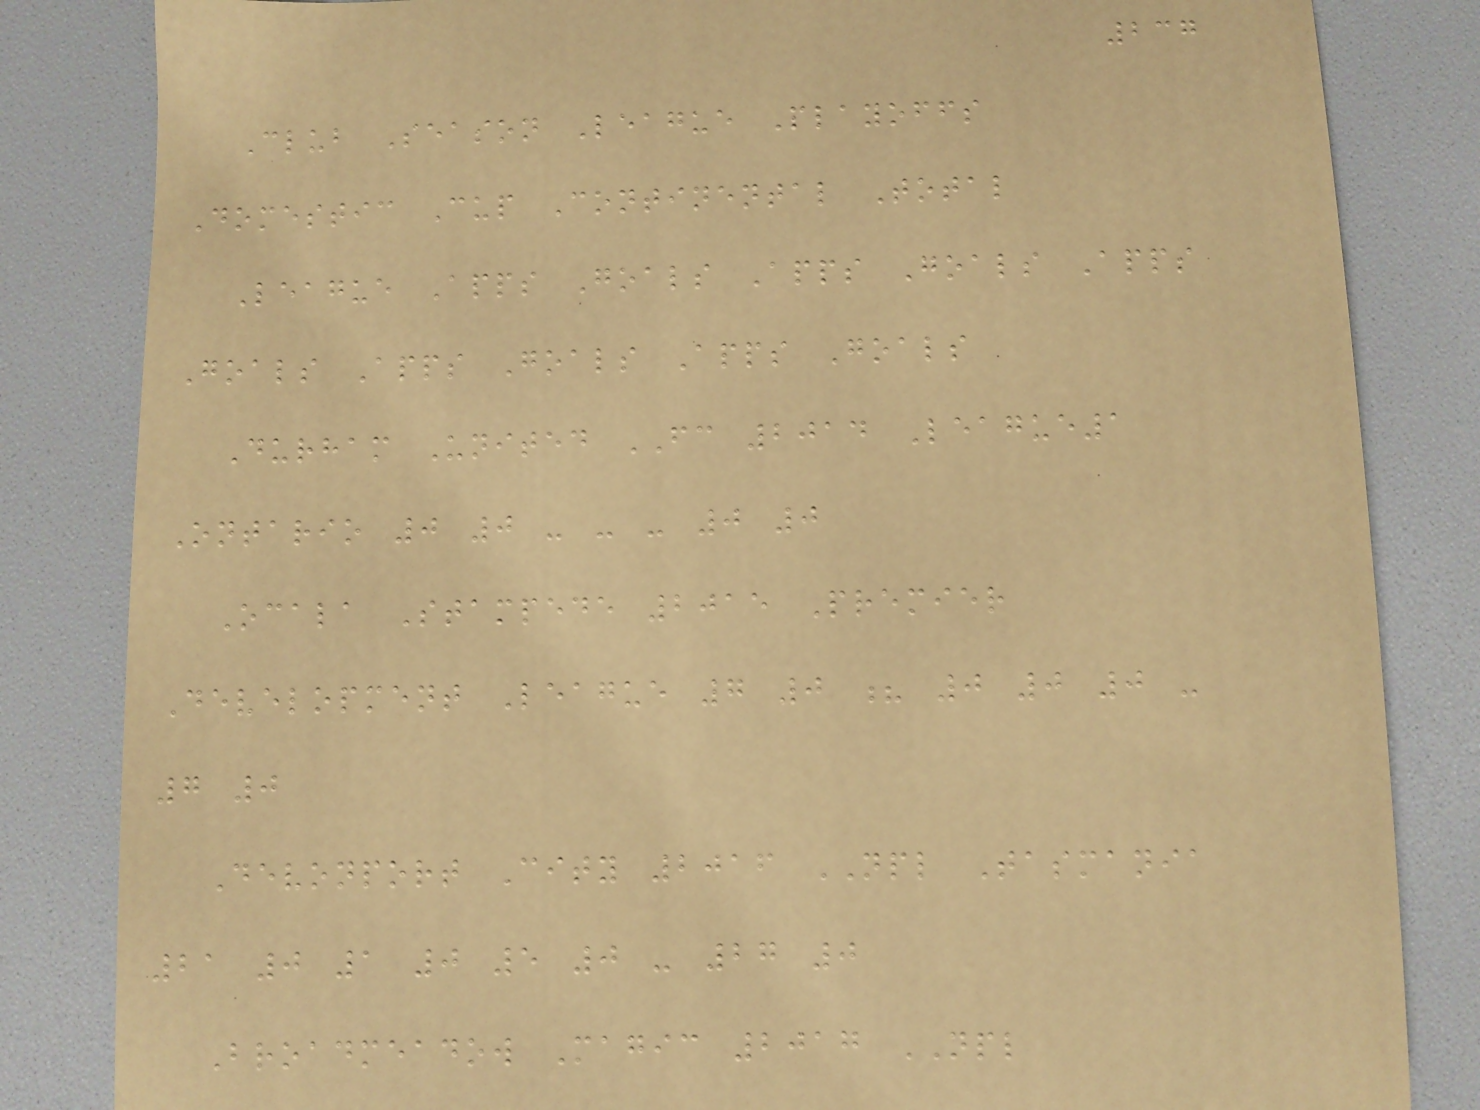237
Club Season League Playoffs
Domestic Cup Continental Total
League Apps Goals Apps Goals Apps
Goals Apps Goals Apps Goals
Durham United FC 2014 League1
Ontario 0 0 - - - 0 0
Ocala Stampede 2015 Premier
Development League 7 0 ? 0 0 0 -
7 0
Devonport City 2016 NPL Tasmania
21 0 1 0 5 0 - 27 0
Broadmeadow Magic 2017 NPL
